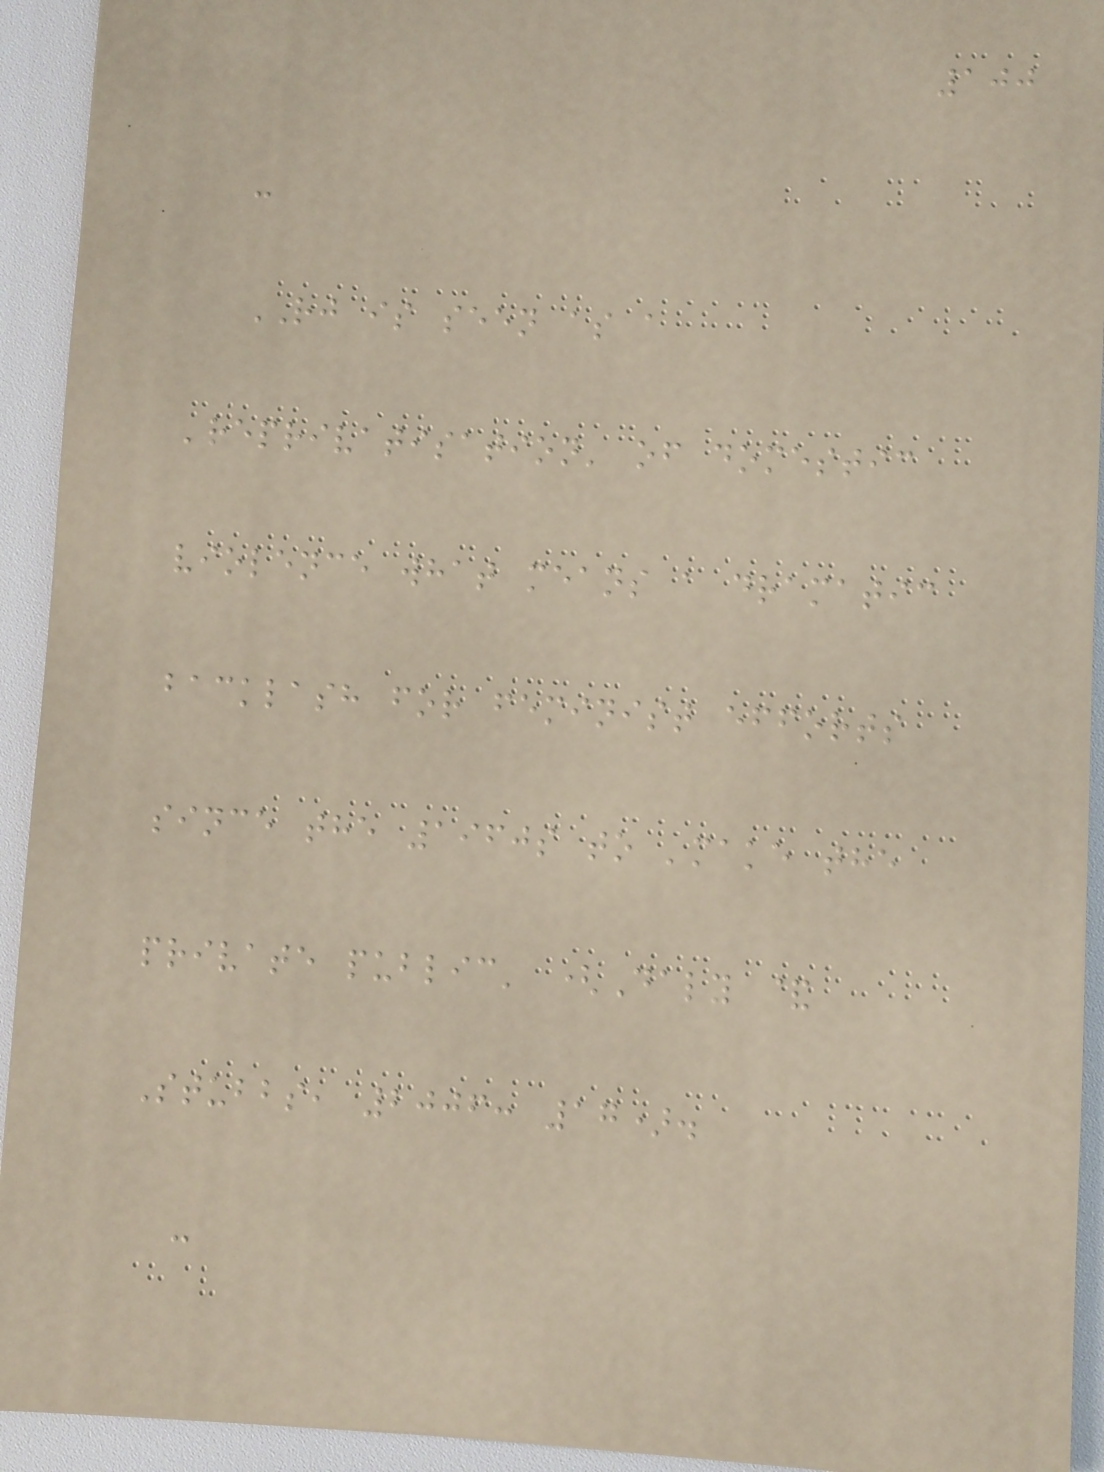100
-
RJ is seen as a
'reprivatisation' of domestic
violence what means a dramatic
backlash for feminist efforts
since the 1960s to 'make the
private public' (Daly &
Stubbs, 2006: 17).
-
